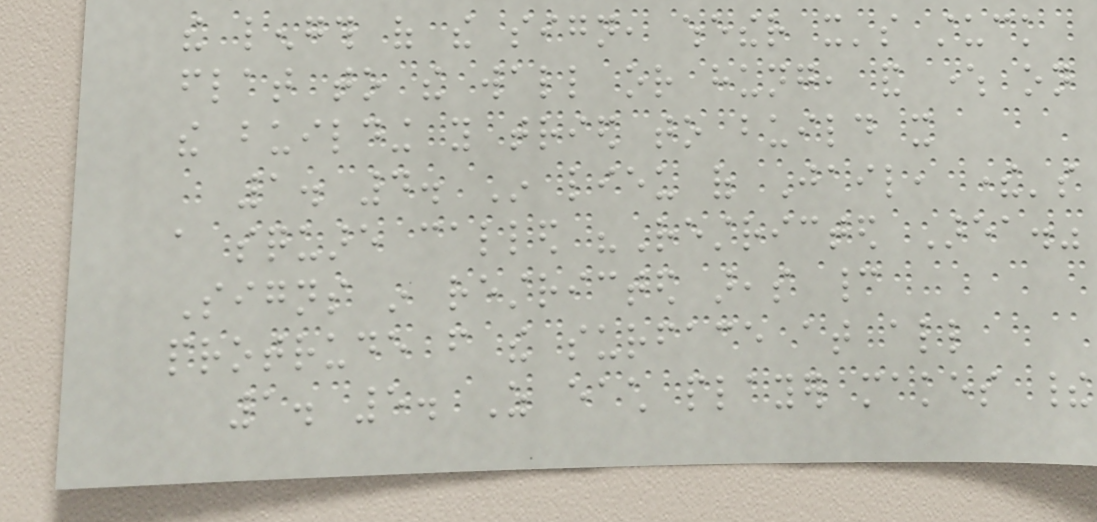the length of the sign, whether it's stuck
flat to the wall or hung, and where on
the building you tried to build it
1. 4. In lieu of Jail, there's
a square called "Restricted Area."
Signs in restricted areas cannot
protrude from the surface at all
1. 5. As each player makes their
